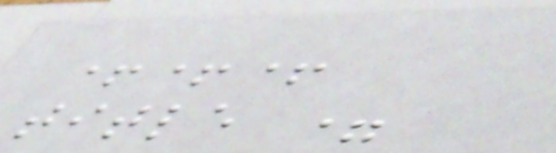+++
title =
